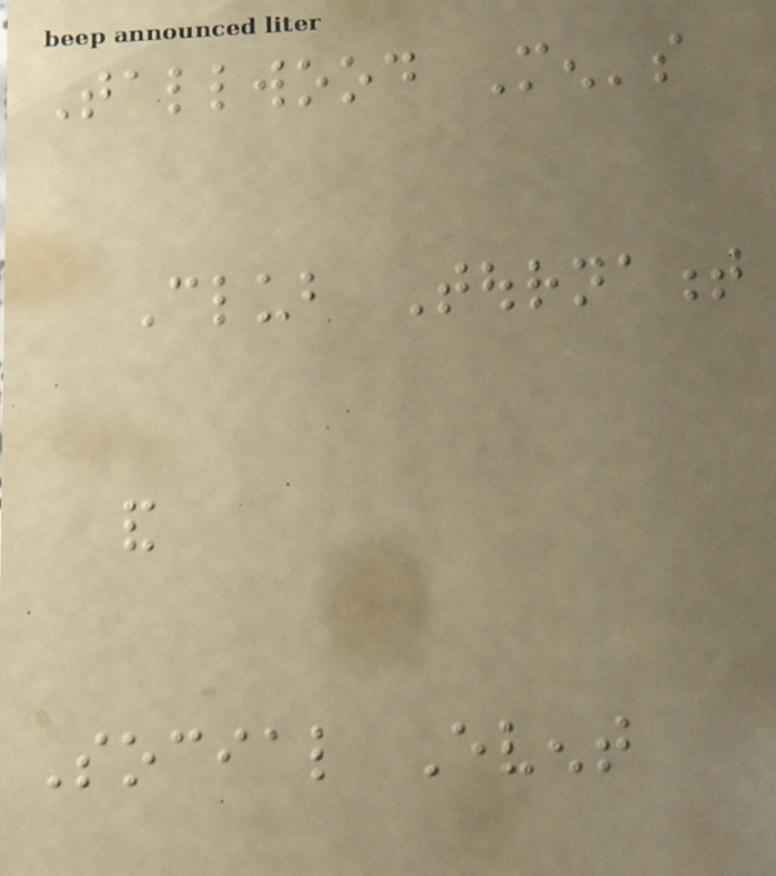Tallwood Men's
Club Tournament
and
Social Event
